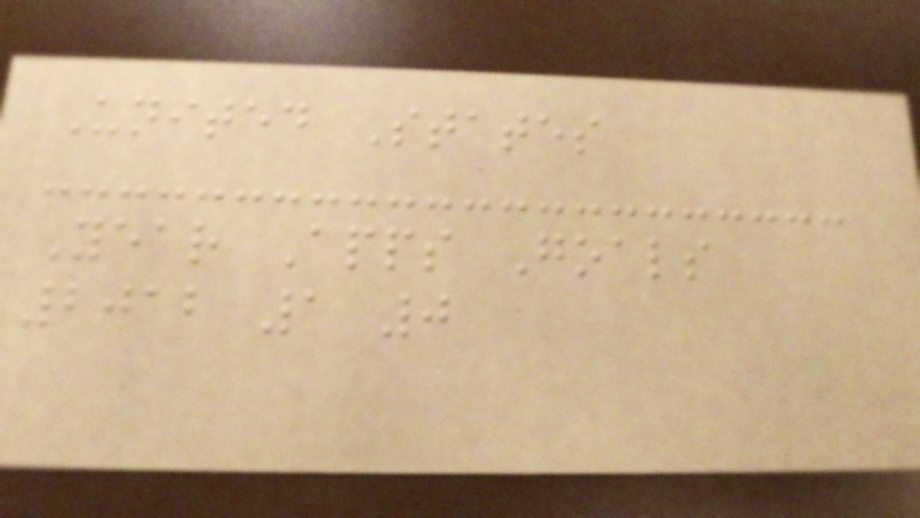United States
Year Apps Goals
2012 1 0
